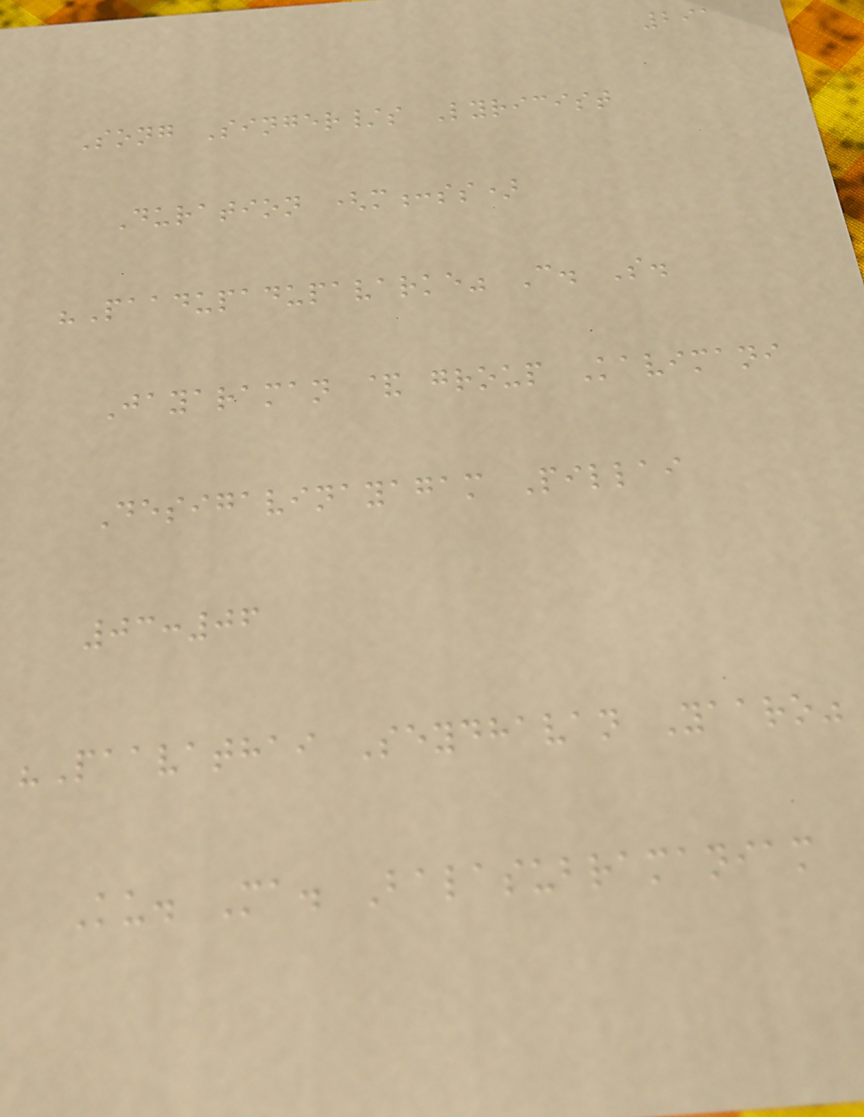291
Song Singer/s Lyricist
Duration (m:ss)
"Paadupadupavarke" C. S.
Jayaraman & group Kavimani
Desigavinayagam Pillai
03:06
"Paavathai Seydhavan Yaaro"
Ku. Ma. Balasubramaniam
